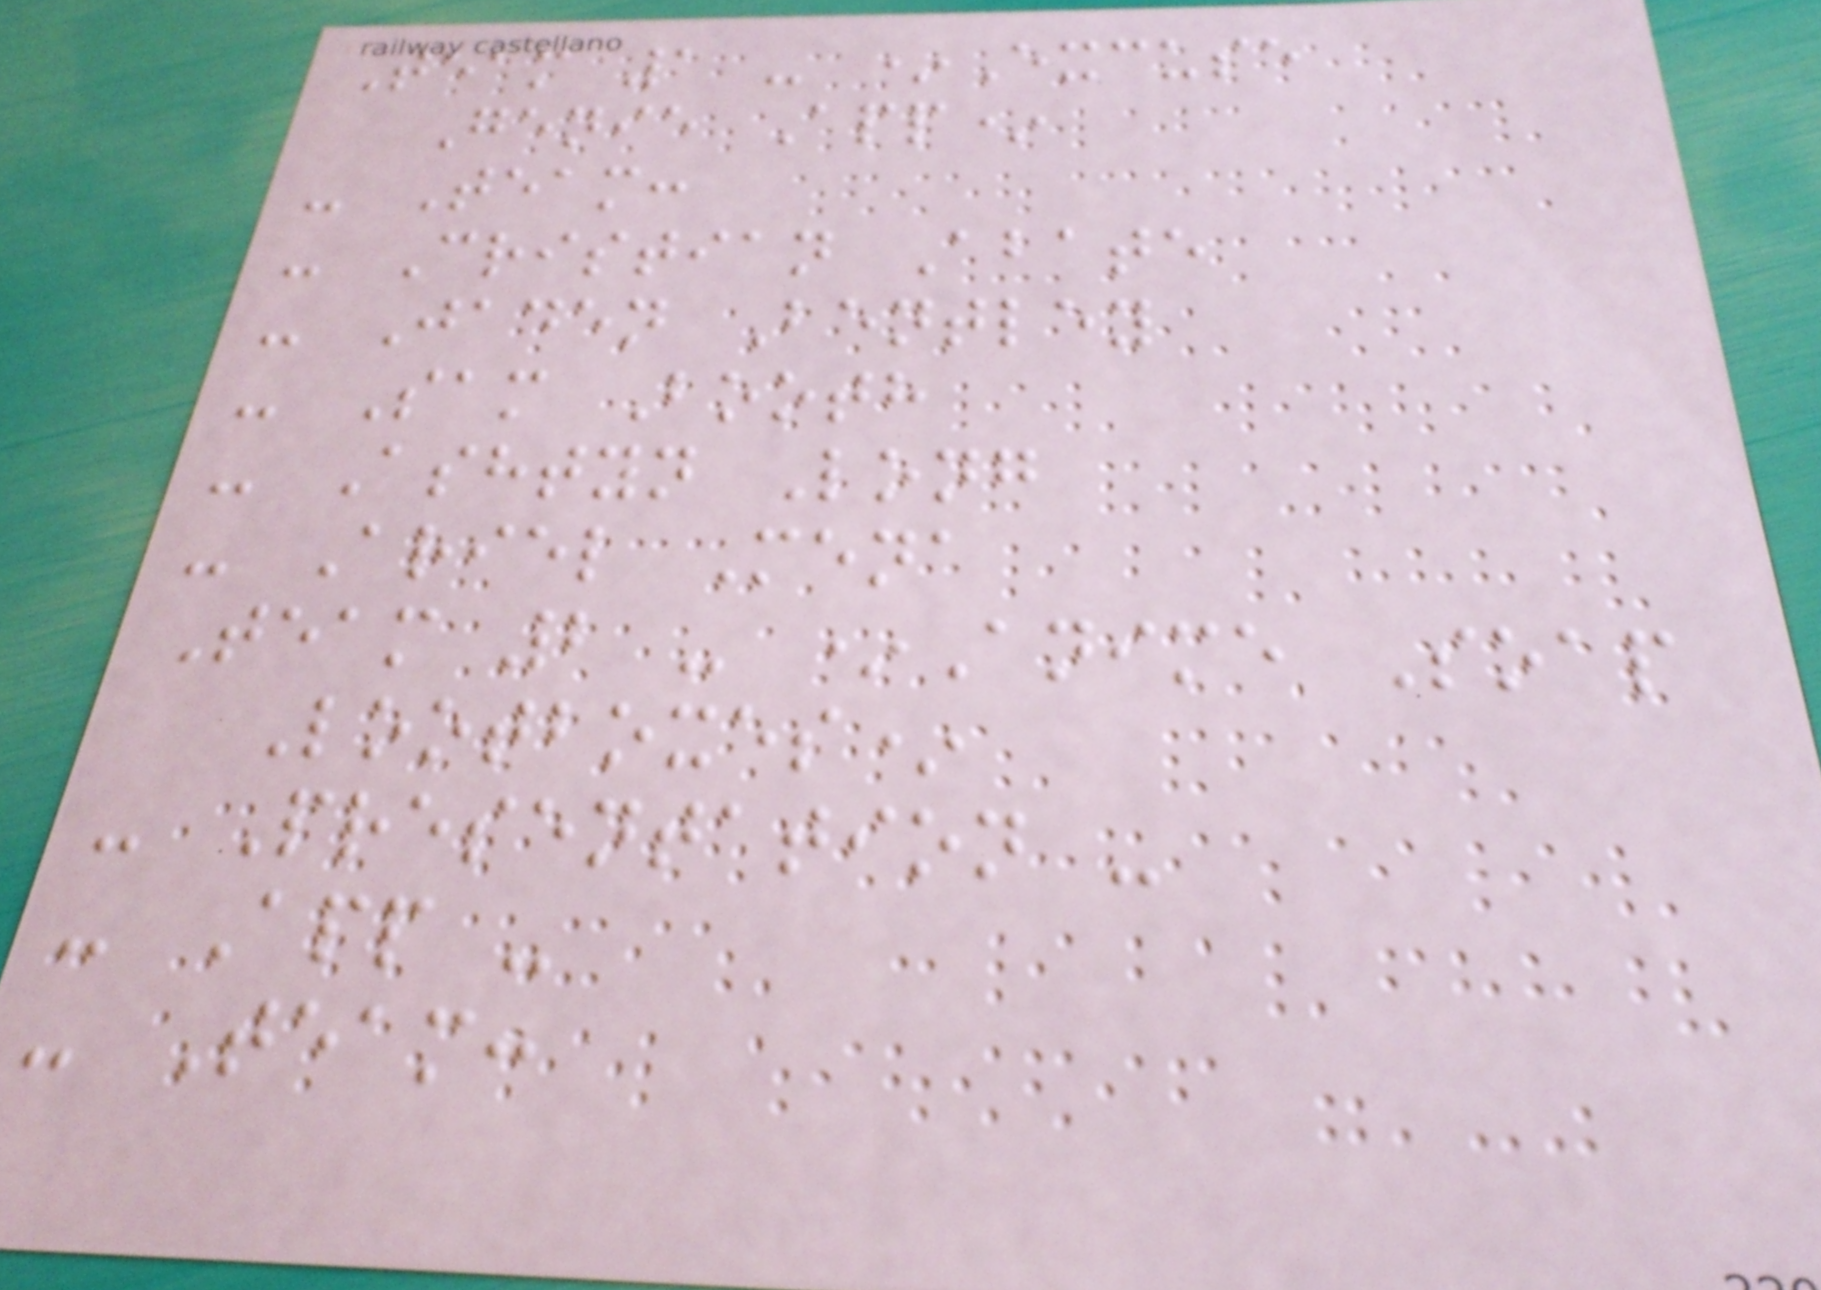Team 1 - *Excuse
Genie App*
- Team:
- Cristian Abate
- Jaden Bentley
- Sam Booth
- Ashtyn Long
- Ariel Mena
Team 2 - *Anime Soap
Lootboxes*
- Presentation -
- App -
- Team:
